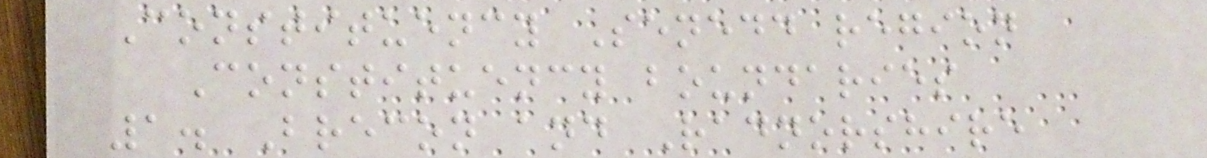Constituency Senedd region
Constituency boundaries
1. Brecon and Radnorshire
